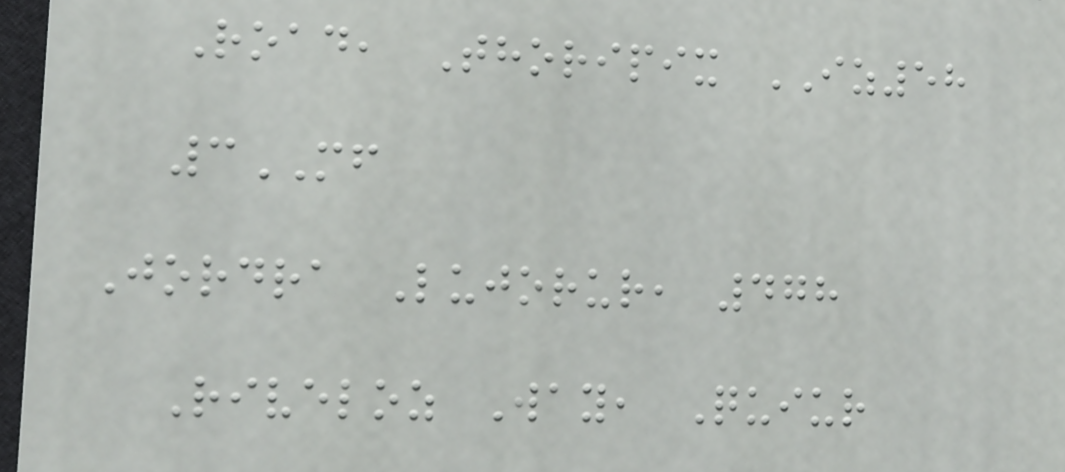Road, Thoripix IZ58
3MF
Jordra Lujorur, 478
Riveloz Way, Quiur
